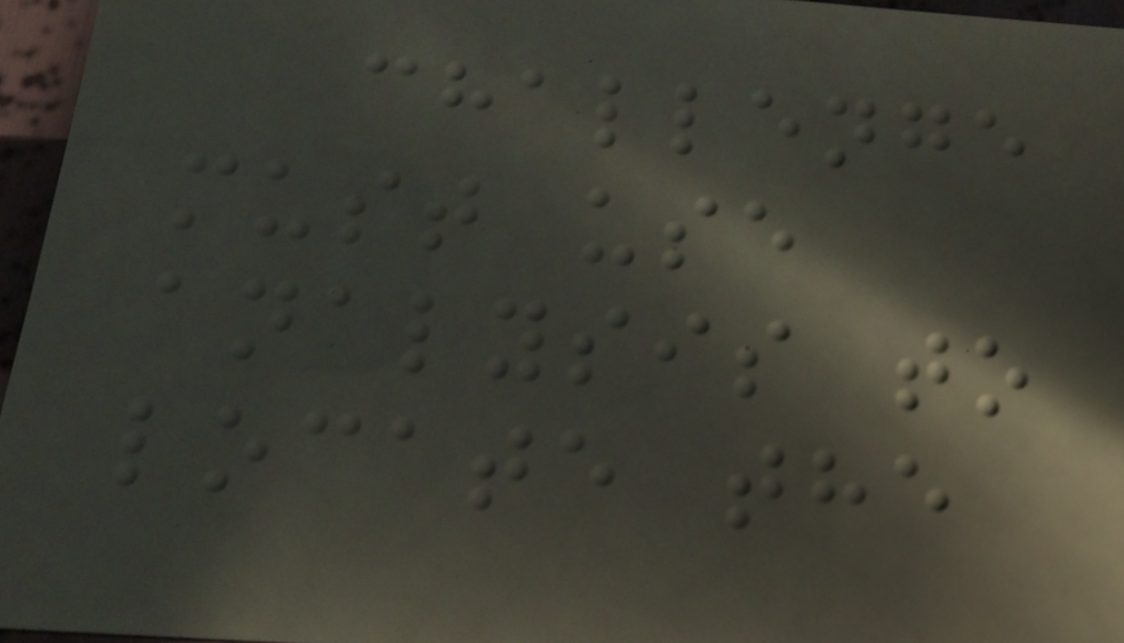challenge
must use
analysis to
locate the
